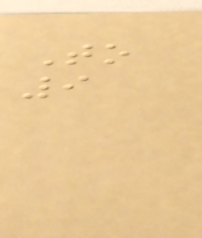To
9
